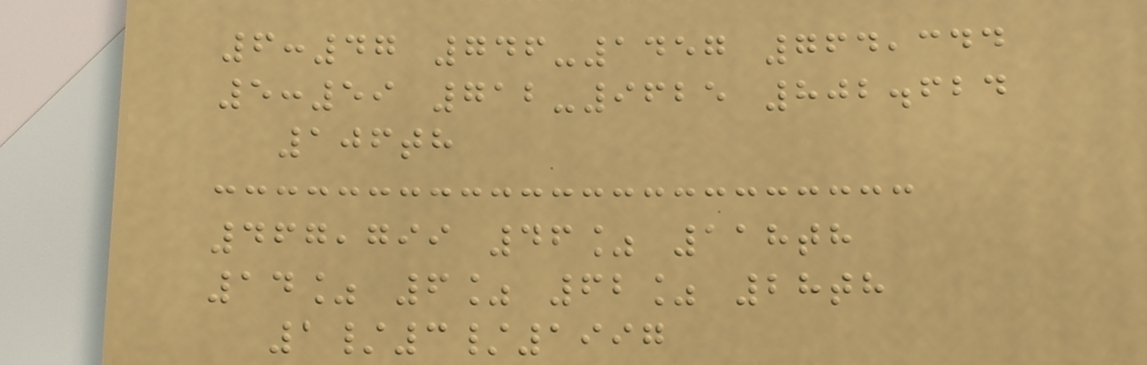6:47 746-1457 764,344
5:59 712-9625 802.624
106th
467,799 46% 118th
14% 6% 62% 28th
1/3/1997
